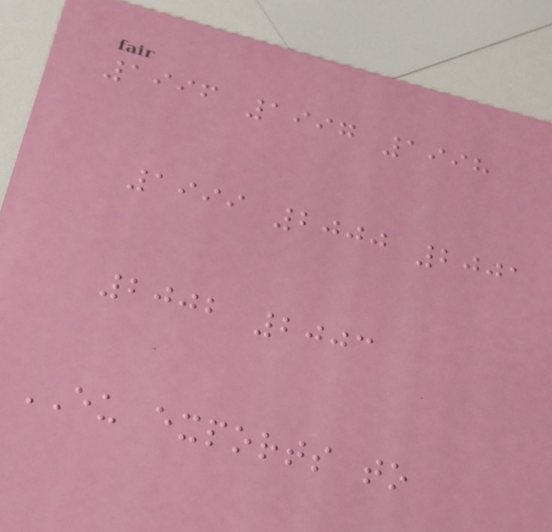1996 1997 1998
1999 2000 2001
2002 2003
EU exports to
